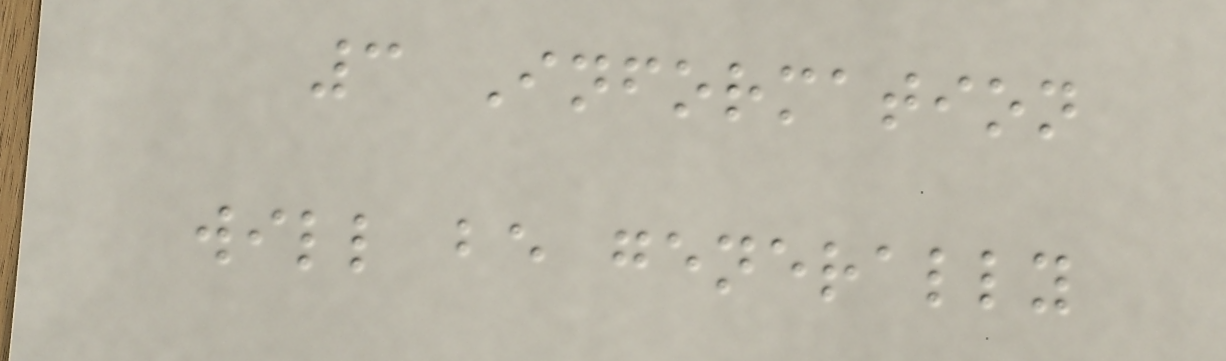3 Information
will be generally
